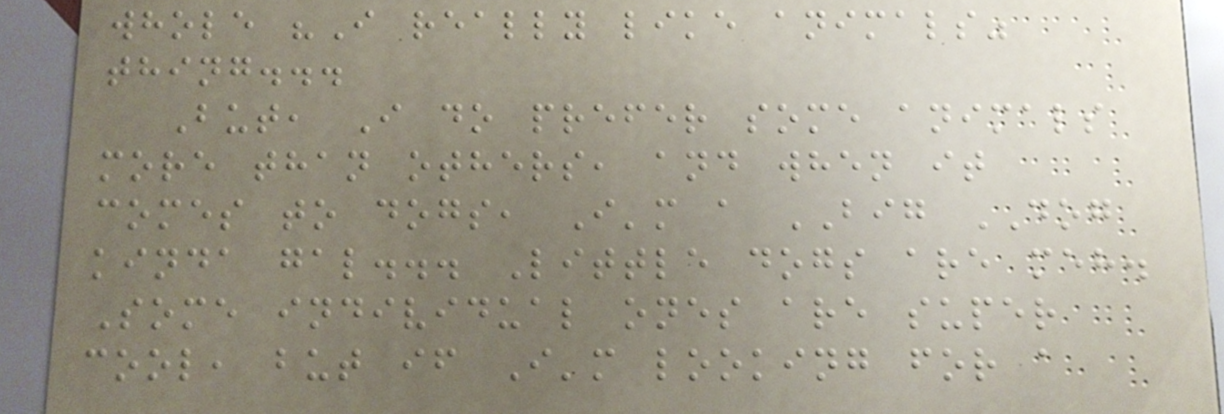whole "I really like animals"
thing...
But, I do prefer some animals
more than others, and when it
comes to dogs, I'm a BIG DOG
kinda gal... Little dogs are meh.
Some individual ones are super
cool, but if I'm looking for a
